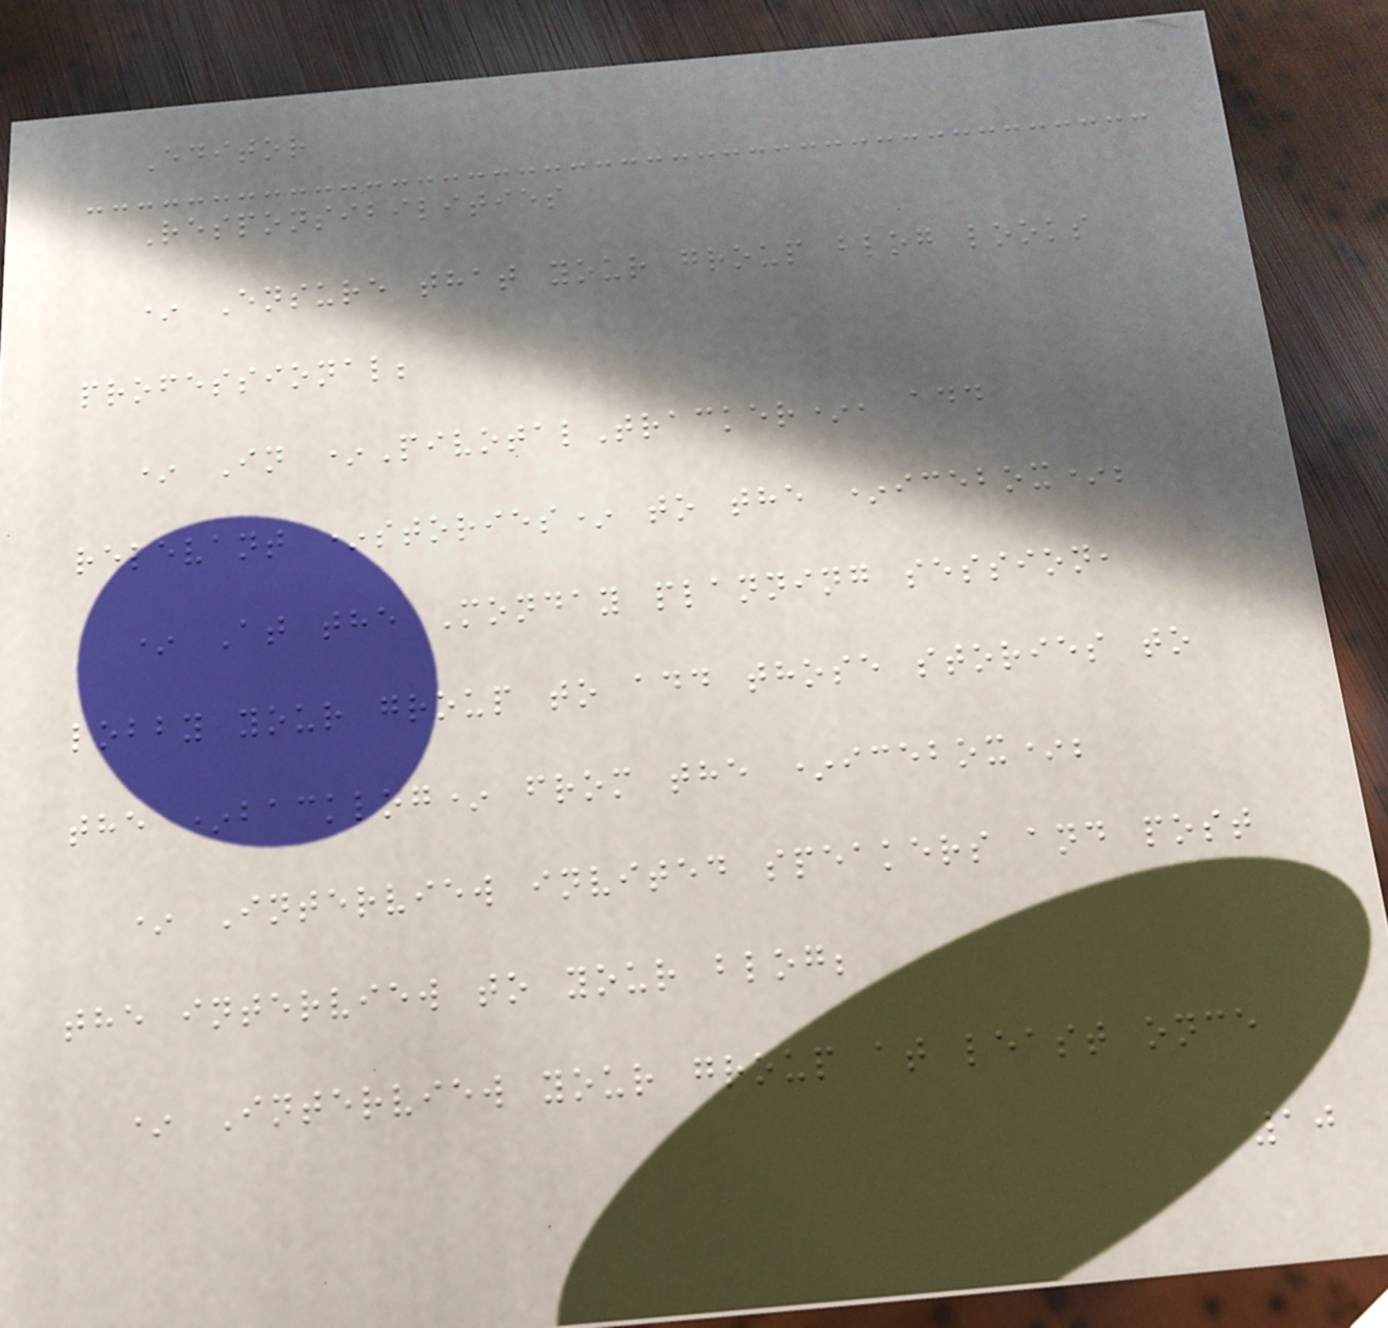Editor
Responsibilities
* Ensure that your group blog looks
professional;
* In *PivotalTracker*, add
relevant *stories* to the *icebox*;
* At the Monday planning session,
lobby your group to add those stories to
the *backlog* from the *icebox*;
* Interview invited speakers and post
the interview to your blog;
* Interview your group at least once
10
